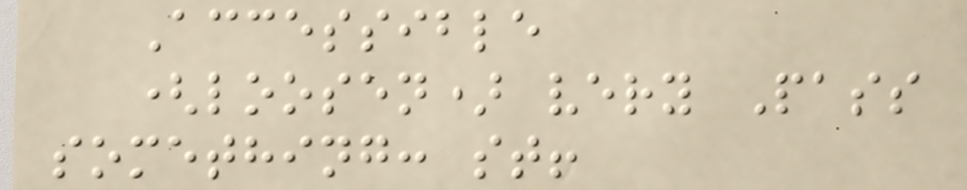Accessible
(loosen) very Pass
something: st!
